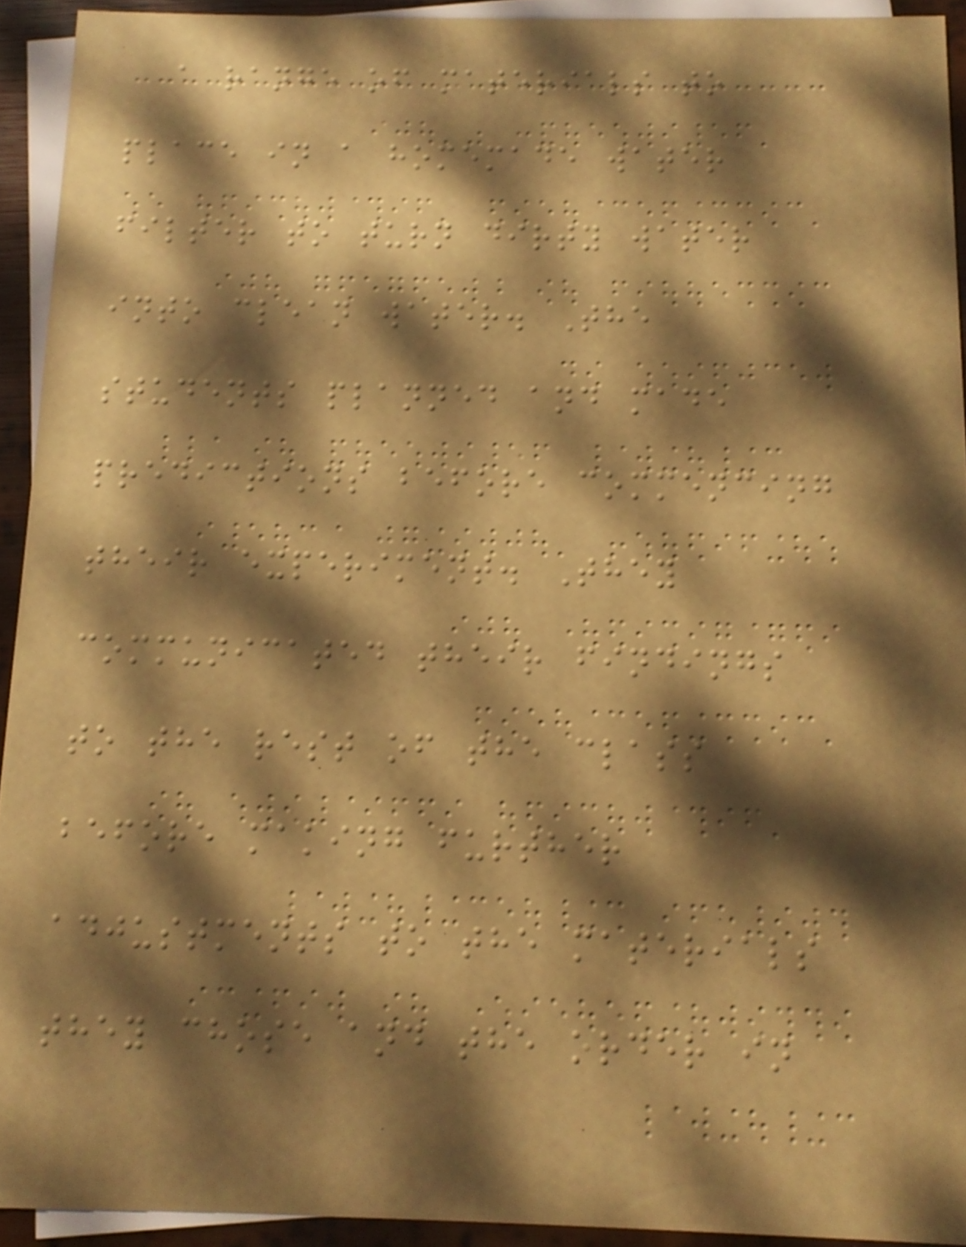a range of materials to
place in a homemade water
filter to turn dirty water
into clean water. The
students planned and made
predictions before commencing
their experiment. They
communicated their findings
to the rest of the class
before making further
adjustments to the materials
they chose and the order in
